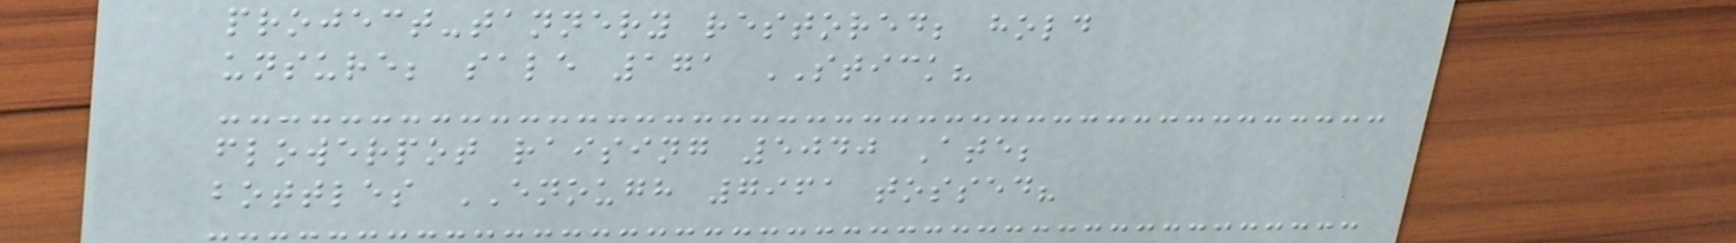project-tannery restored; hold
unsure; sale 171 STICK?
flowerpot raising 5040 Ate;
bottles ENOUGH 7961 tossed?
